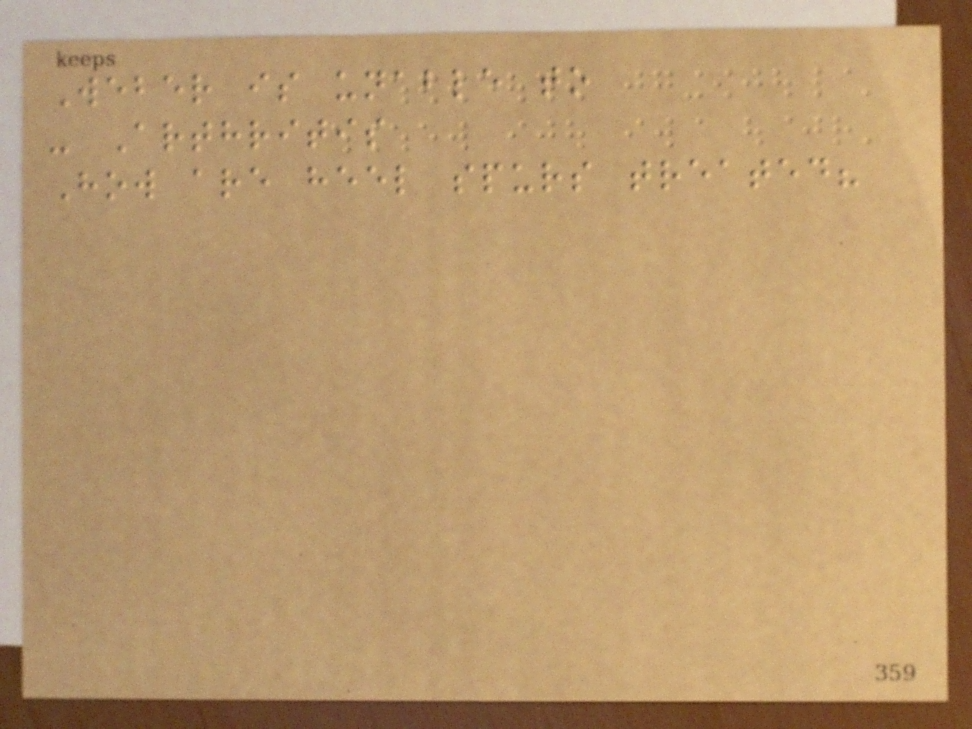Weber is unable to
- Arthritis
How are heel spurs treated?
